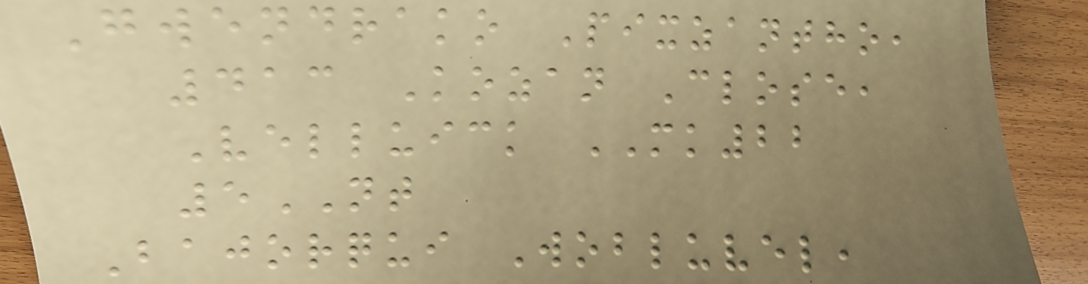Gwendrako Pixzantho,
413 Kozan Close,
Velluick MK22
5NT
Bajorqui Wobluvel,
